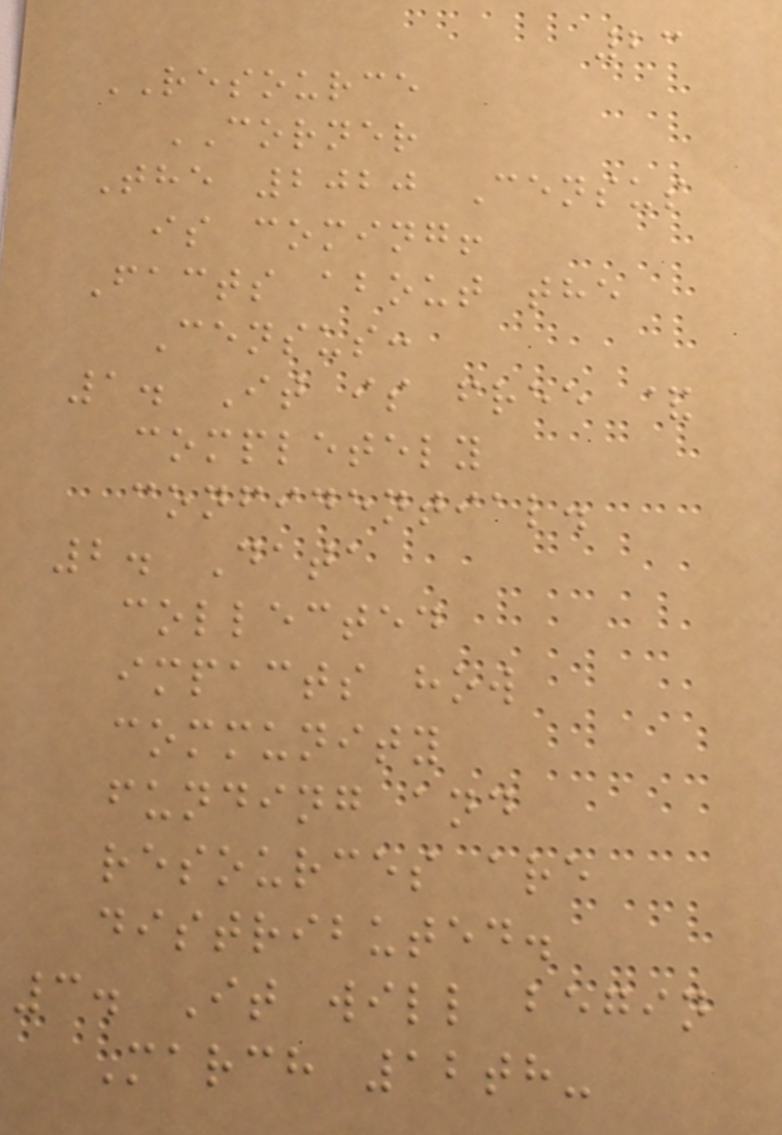23
RESOURCE
CORNER
The 2020 Census
is coming!
Facts about the
Census:
1. It is free &
completely
confidential.
2. Data
collected
impacts how
community
funding and
resources are
distributed.
3. It will begin
March 12th-
